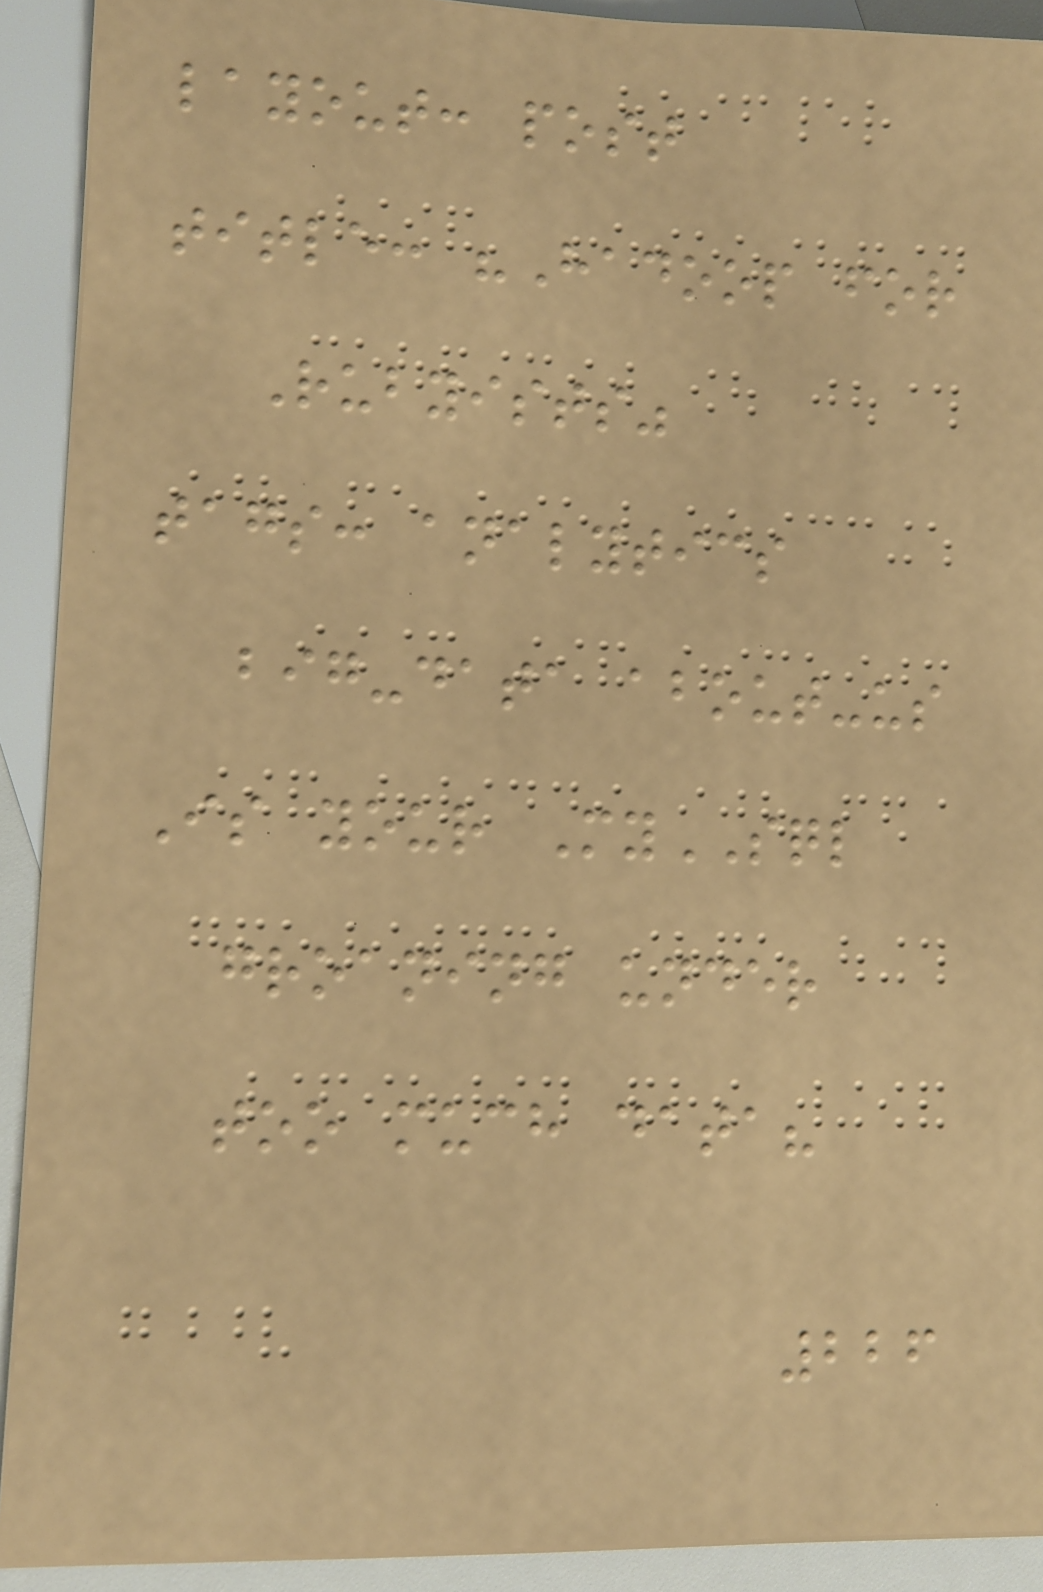layout: post
title: "Hadoop for
Rubyists"
tags: analytics
big-data about-us
Is your MySQL
groaning under
too much data?
226
